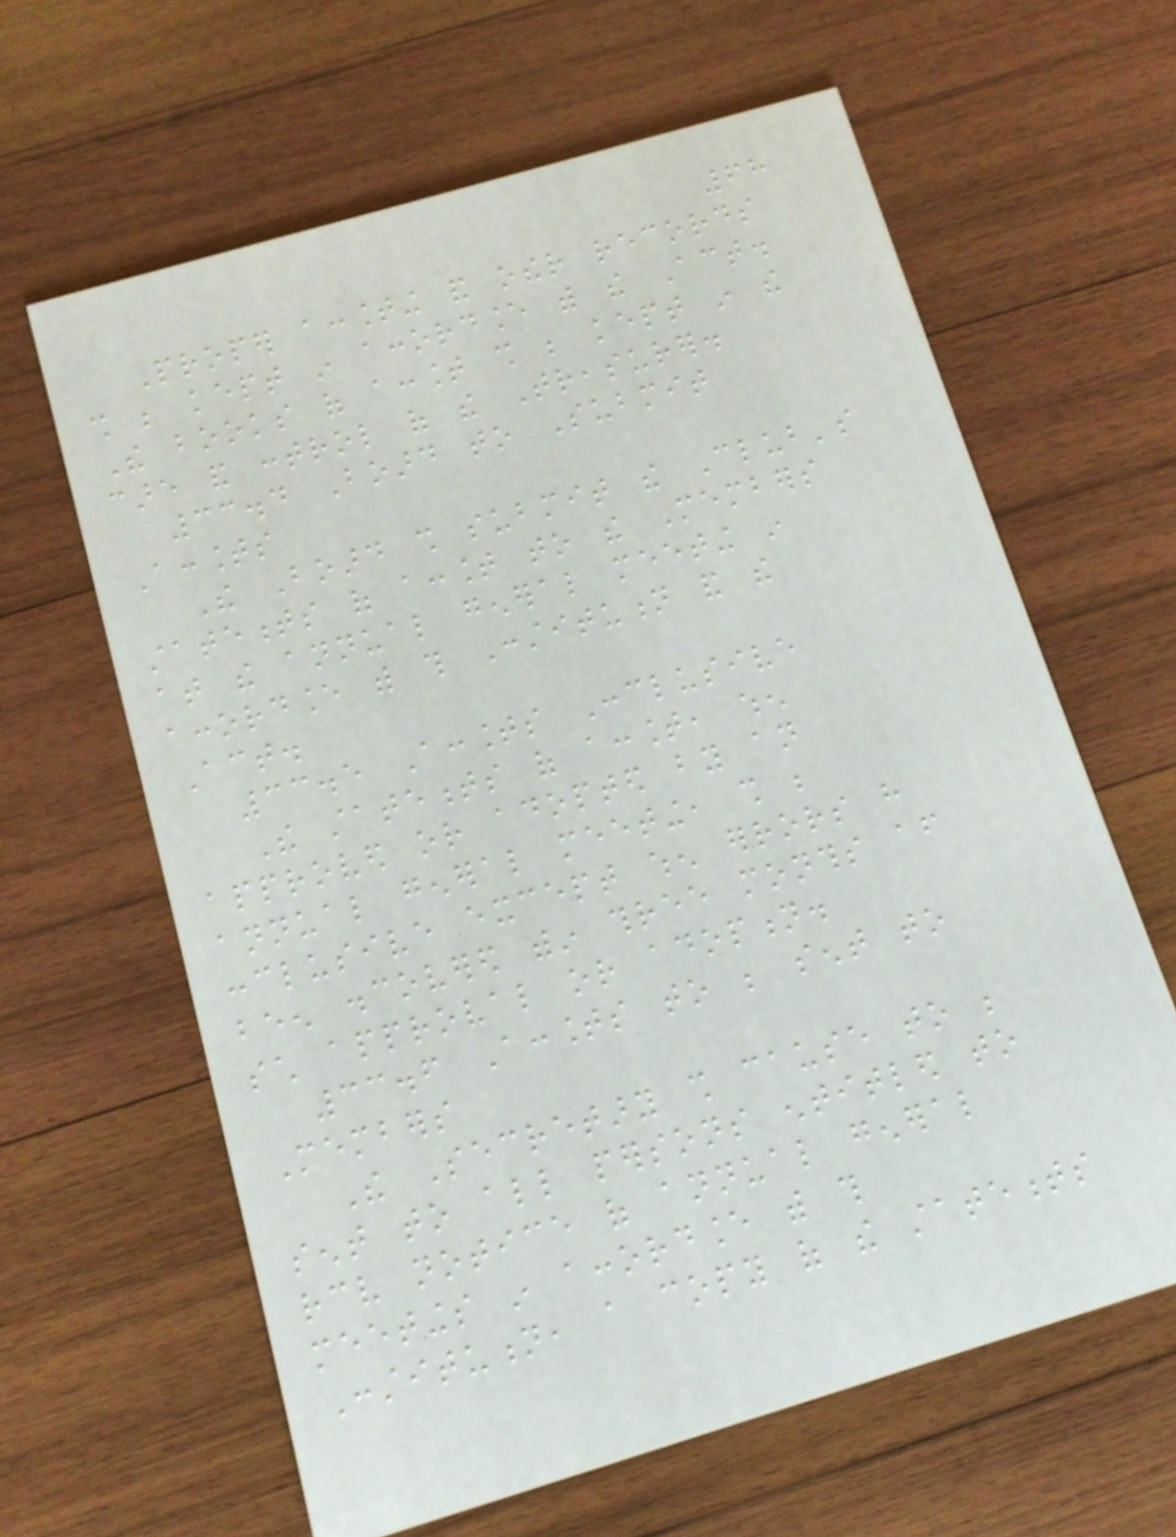68
Proper accounting and other records
shall be kept in accordance with the Act.
The books of account shall be kept in the
care and control of the Treasurer.
33.4 Board to Submit
Accounts
The Board shall submit the Club's
statements of account to the Members
at the annual general meeting in
accordance with this Constitution and the
Act.
33.5 Accounts Conclusive
The statements of account, when
approved or adopted by an
annual general meeting, shall be
conclusive except when errors have
been discovered within three months after
such approval or adoption.
33.6 Accounts to be sent to
Members
The Secretary shall cause to be
sent to all persons entitled to
receive notice of annual general
meetings in accordance with this
Constitution, a copy of the statements
